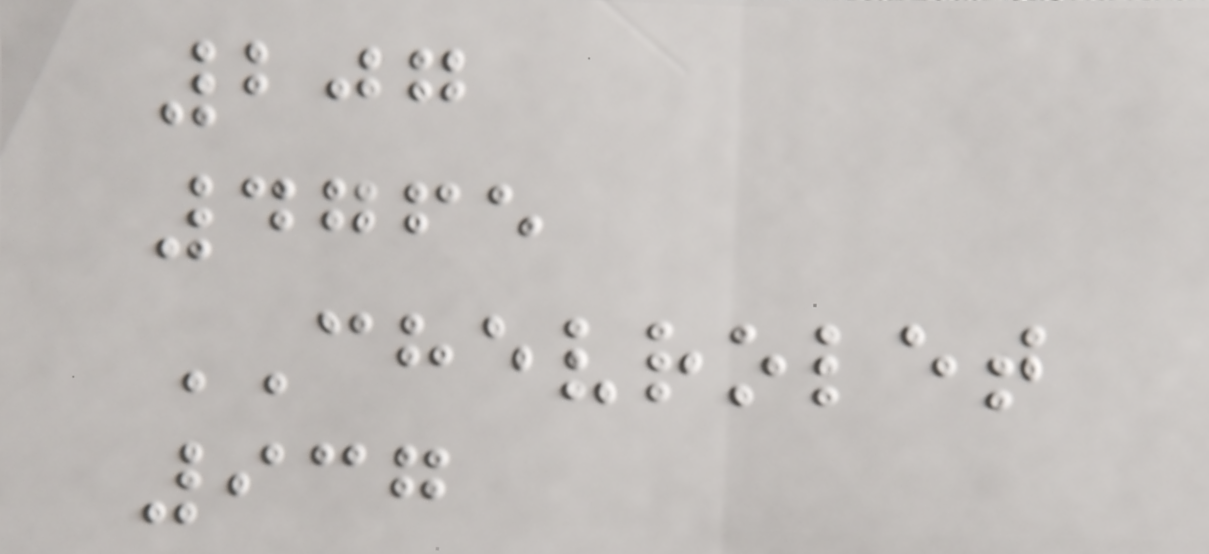207
4765
CHEVROLET
937
